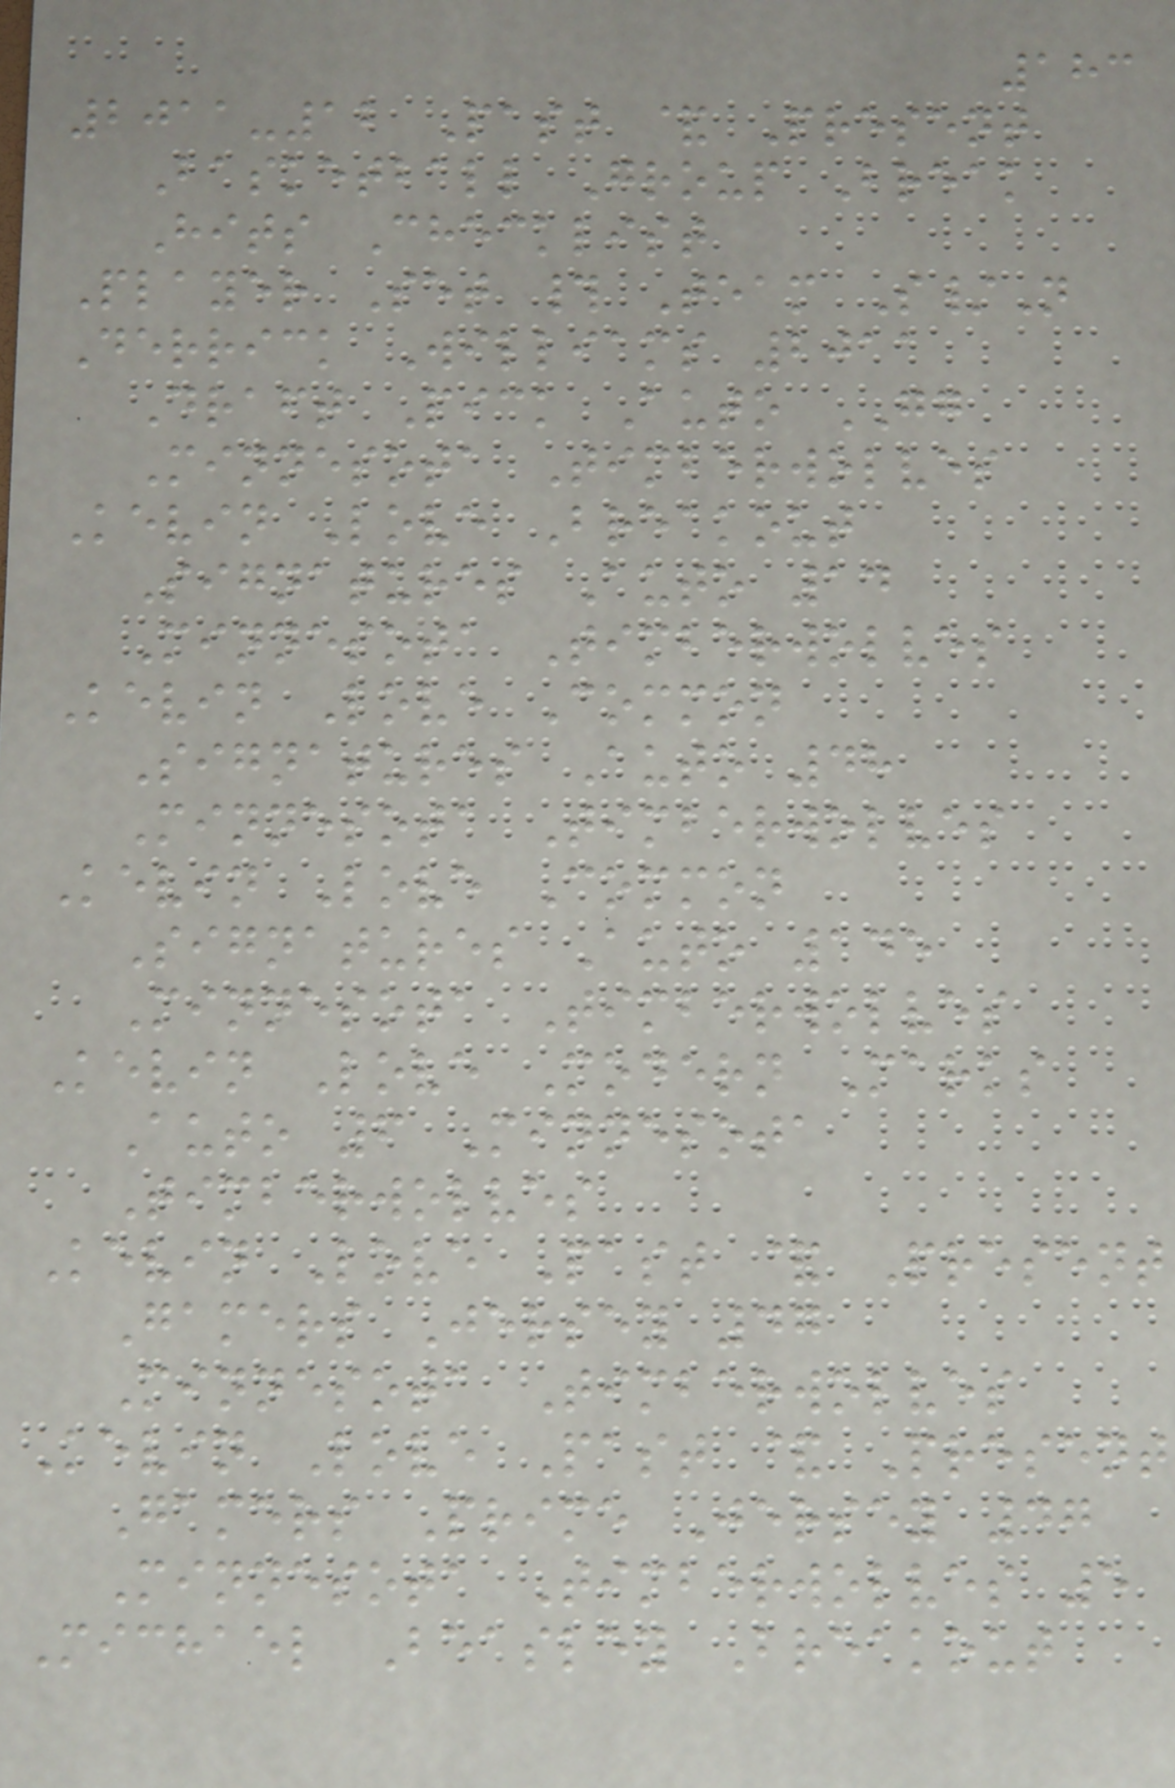183
2011-12 Past & Present
Basketball Group Break
Hits Checklist
Player Set # Team S/N
Derrick Williams 2011
Draft Pick Auto GG
Minnesota Timberwolves
Kevin Love Breakout
Signatures Auto 14
Minnesota Timberwolves
Kevin Love Common
Signatures Auto 48
Minnesota Timberwolves
Kevin Love Common
Signatures Auto 145
Minnesota Timberwolves
Kevin Love Modern Marks
Auto 6 Minnesota
Timberwolves
Kevin Love Past & Present
Gamers Jersey 47
Minnesota Timberwolves
Kevin Love Past & Present
Gamers Prime Jersey 47
Minnesota Timberwolves 5
Michael Beasley Breakout
